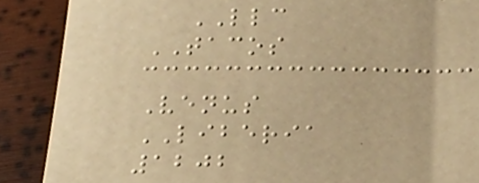LLC
TACOS
Venus
LIBERIA
1202
